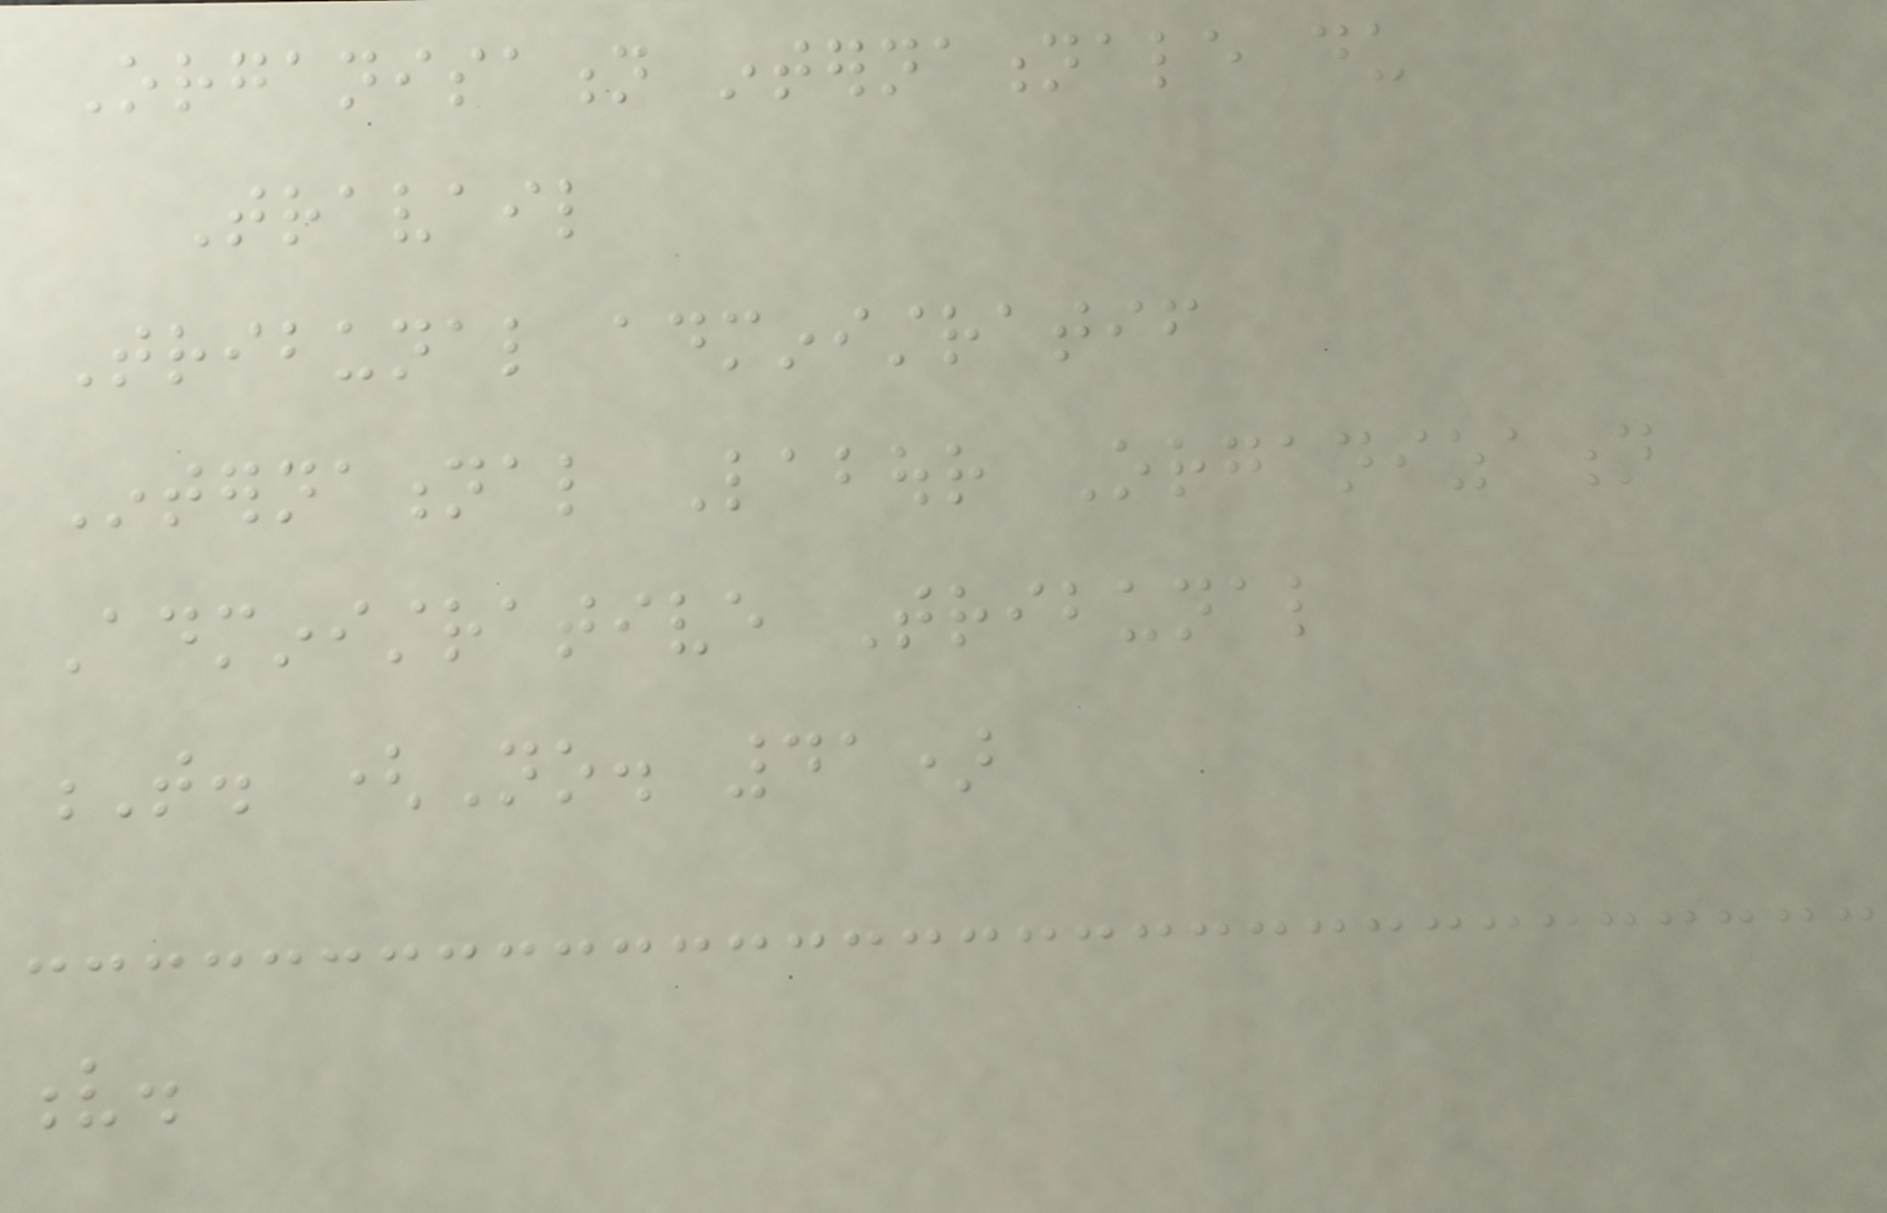Organisation internationale du
Travail
Tribunal administratif
International Labour Organization
Administrative Tribunal
T. (No. 41)
v.
